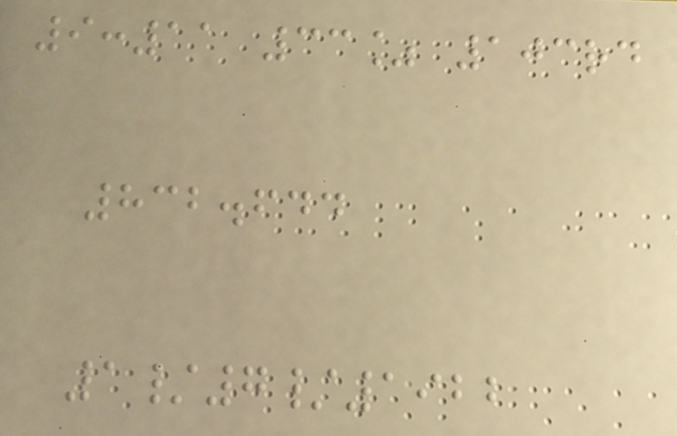9:11 33% 103rd
832.644
1/7/1922
